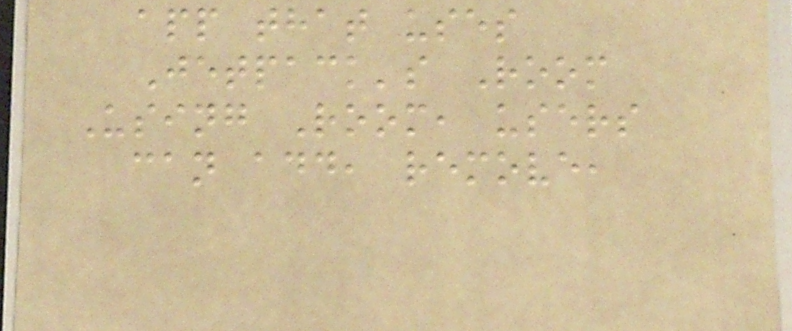app that uses
Jetpack's Room
Using Room, users
can add, remove,
